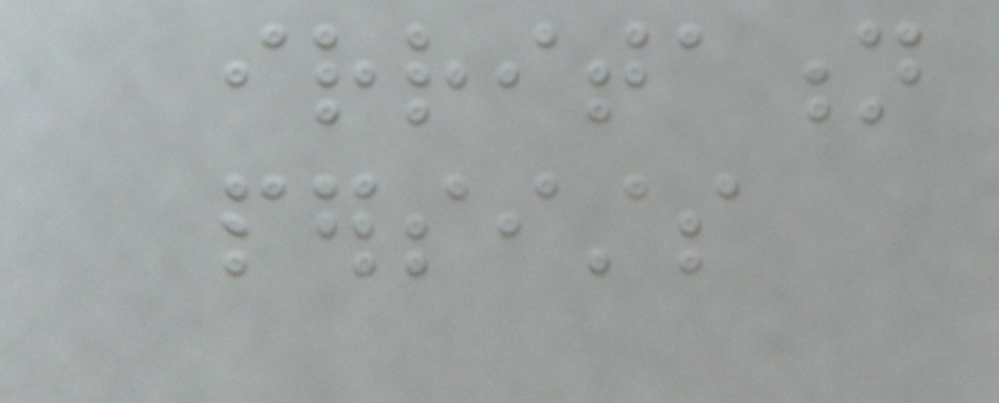irritation
persists
